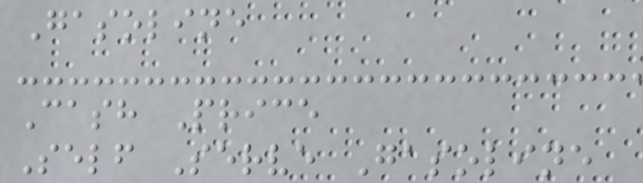Gasoline
Cash Price
Self Serve Gasoline
